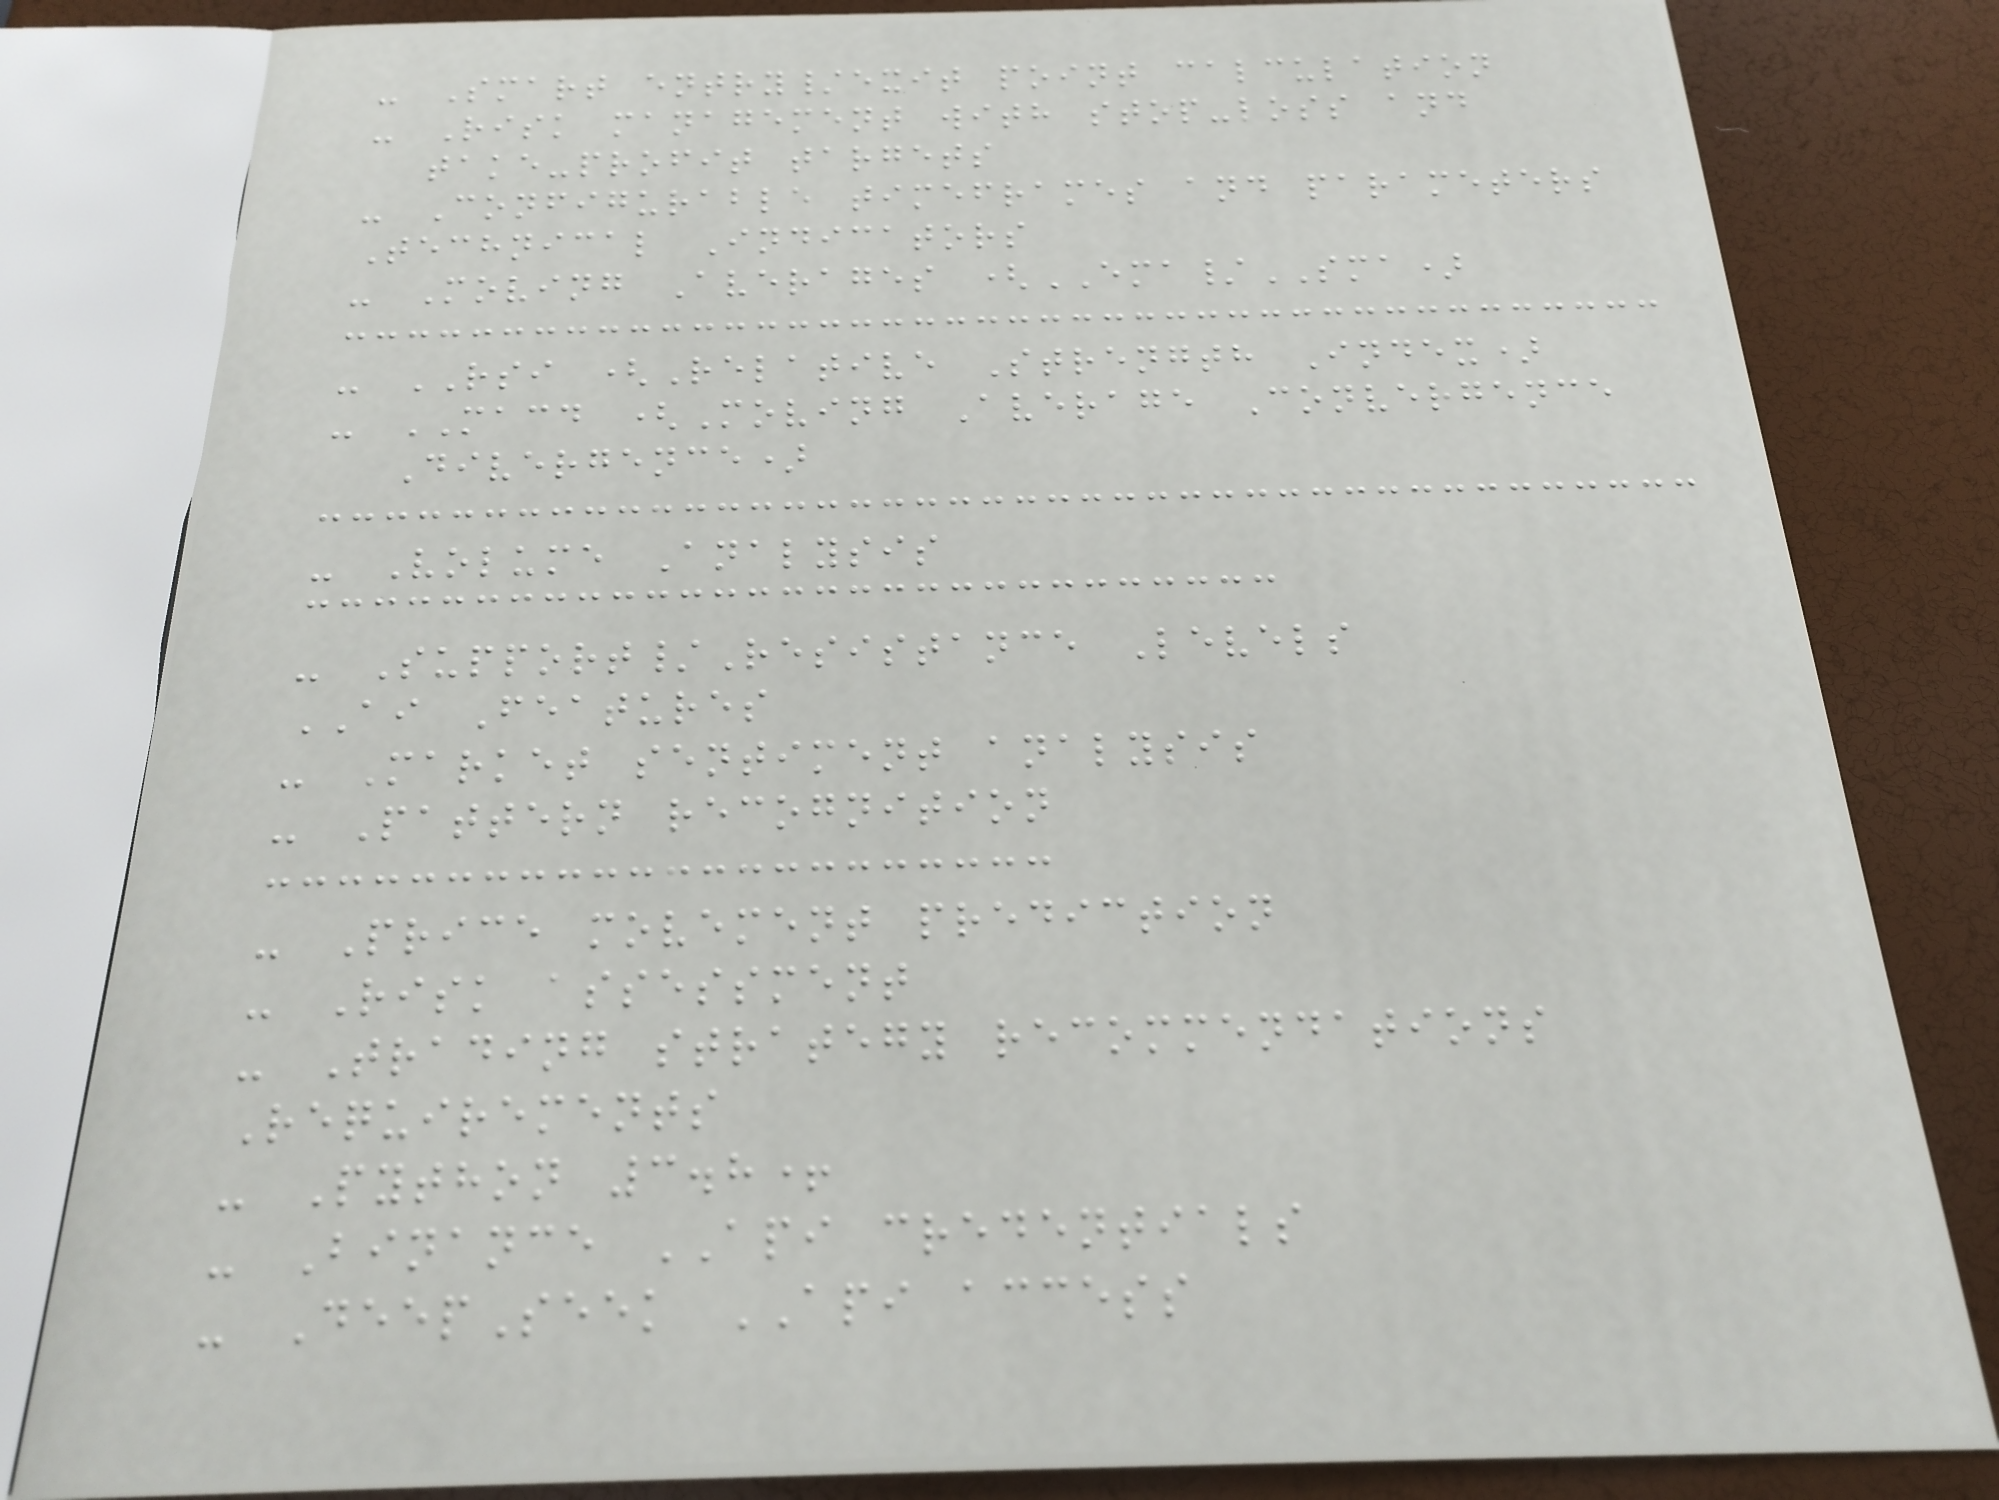- Smart entry/exit point calculation
- Risk management with stop-loss and
take-profit targets
- Configurable timeframes and parameters
Technical Indicators
- Moving Averages (EMA/SMA)
- RSI (Relative Strength Index)
- MACD (Moving Average Convergence
Divergence)
- Volume Analysis
- Support/Resistance Levels
AI Features
- Market sentiment analysis
- Pattern recognition
- Price movement prediction
- Risk assessment
- Trading strategy recommendations
Requirements
- Python 3.8+
- Binance API credentials
- DeepSeek API access
